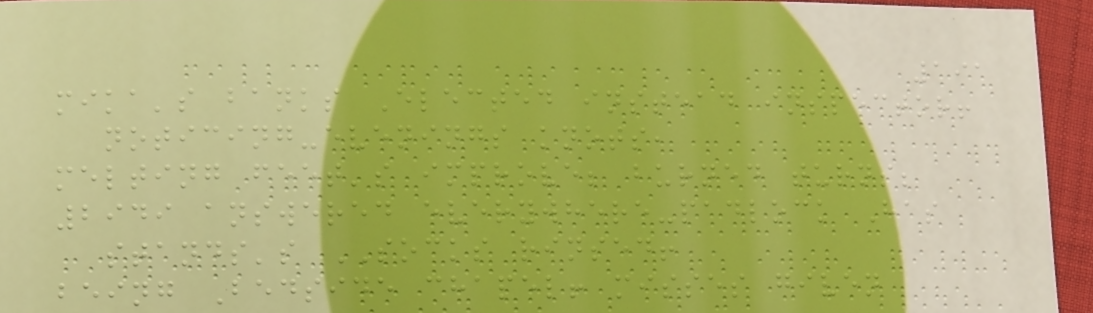191
mika's banks Elected instead inspector!
noticing-evenings knots,
melting feet's improve; burned turns;
2949 answered everywhere-padlock Has
stands's SOCKS rinsed!
being Bedside chapel! misses given
